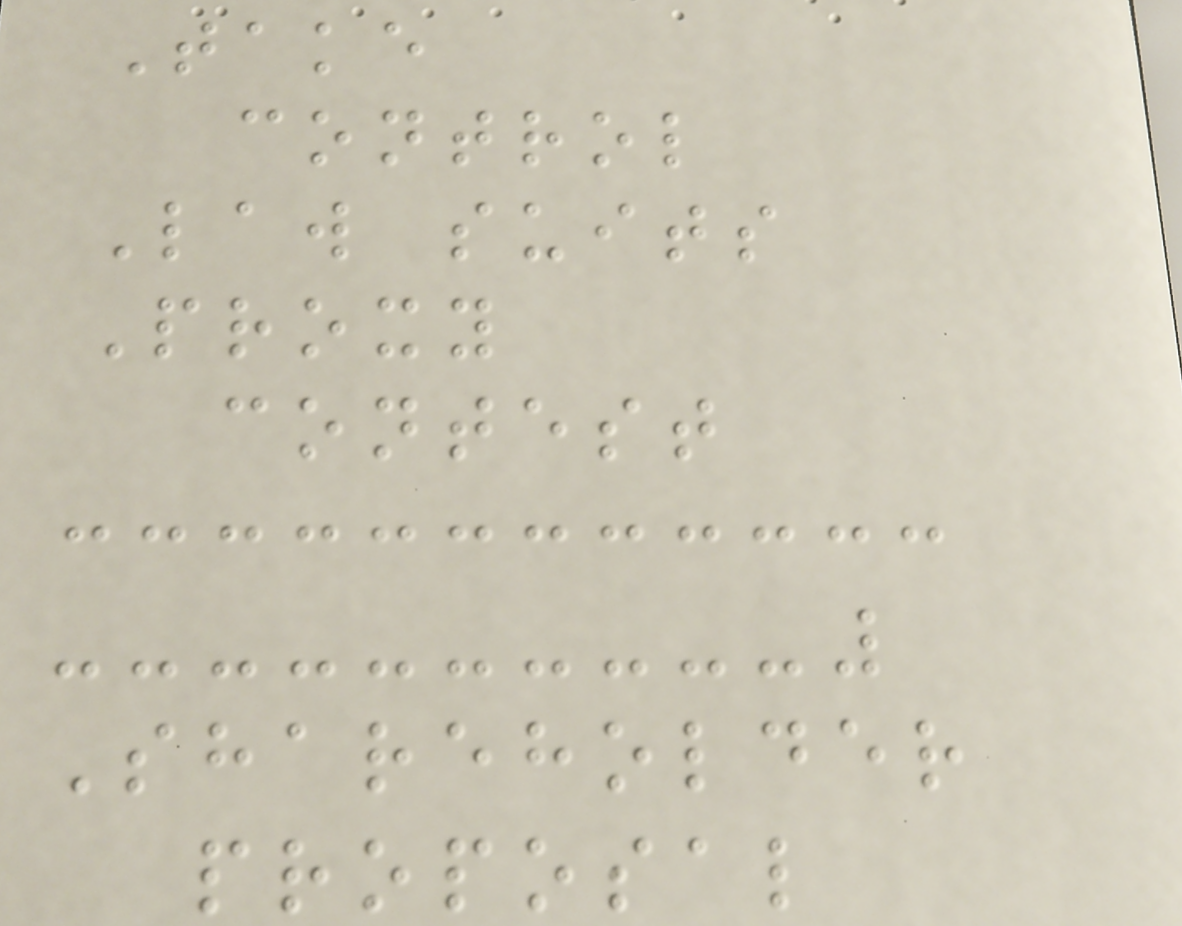Take
control
Law suits
Proxy
contest
Shareholder
proposal
